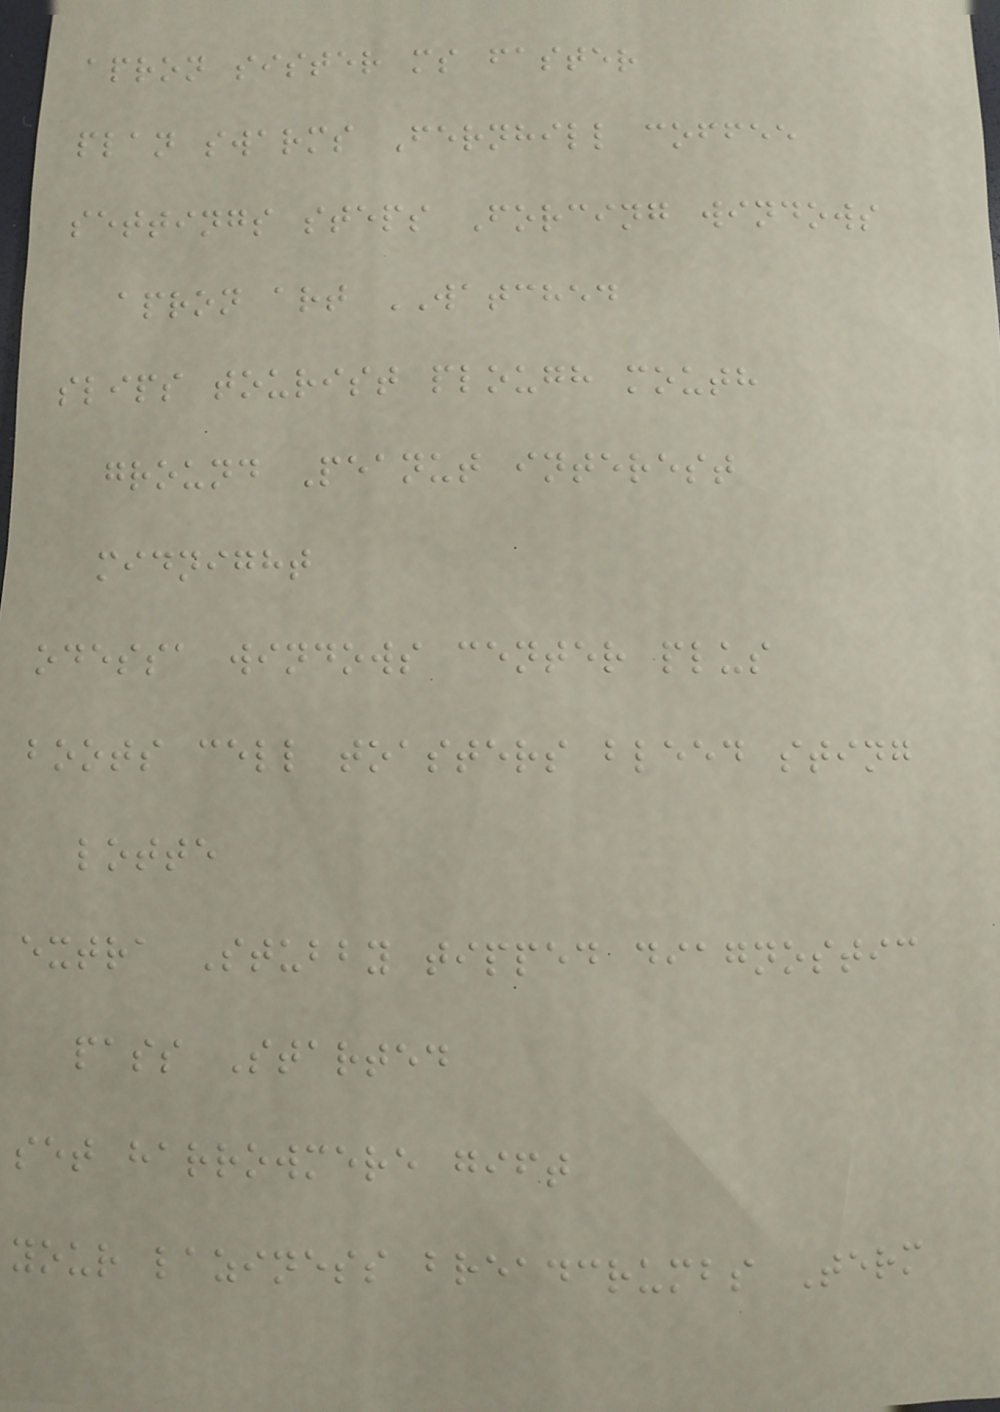apron sister ms faster
plan swarms Fernhill coffee
settings steps Forcing windows
apron art WATCHED
slips tourist plough mouth
ground Peanut interest
midnight
odessa windows center plus
boots cell toasters bleed sting
lotte
extra Stubby tipped diagnostic
pass Started
set harrowmere gift
your laziness breadcrumbs Term
